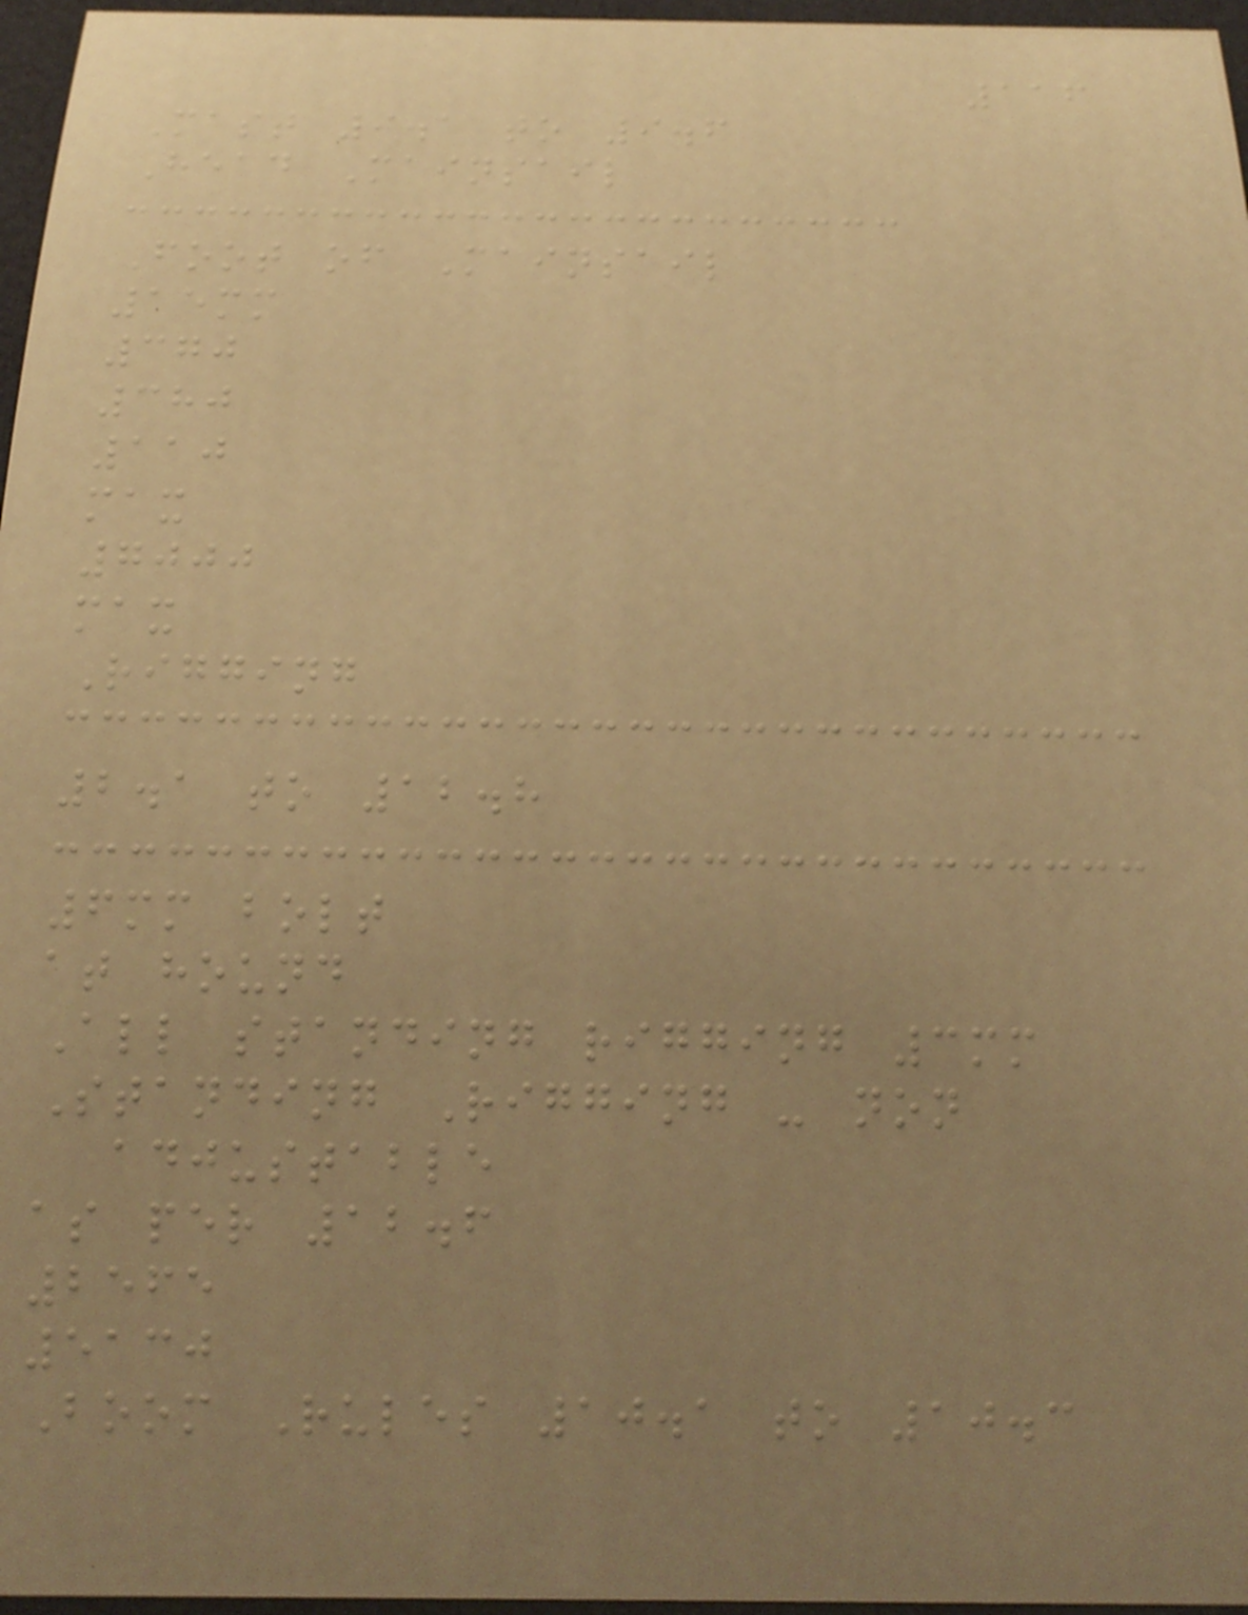116
Mast 9.1 to 9.6
Head Mainsail
Foot of Mainsail
15mm
370
380
110
max
7000
max
Rigging
2.1 to 12.8
6mm bolt
at hound
All standing rigging 3mm
Standing Rigging - non
adjustable
as per 12.6
2565
5130
Boom Rules 10.1 to 10.3
